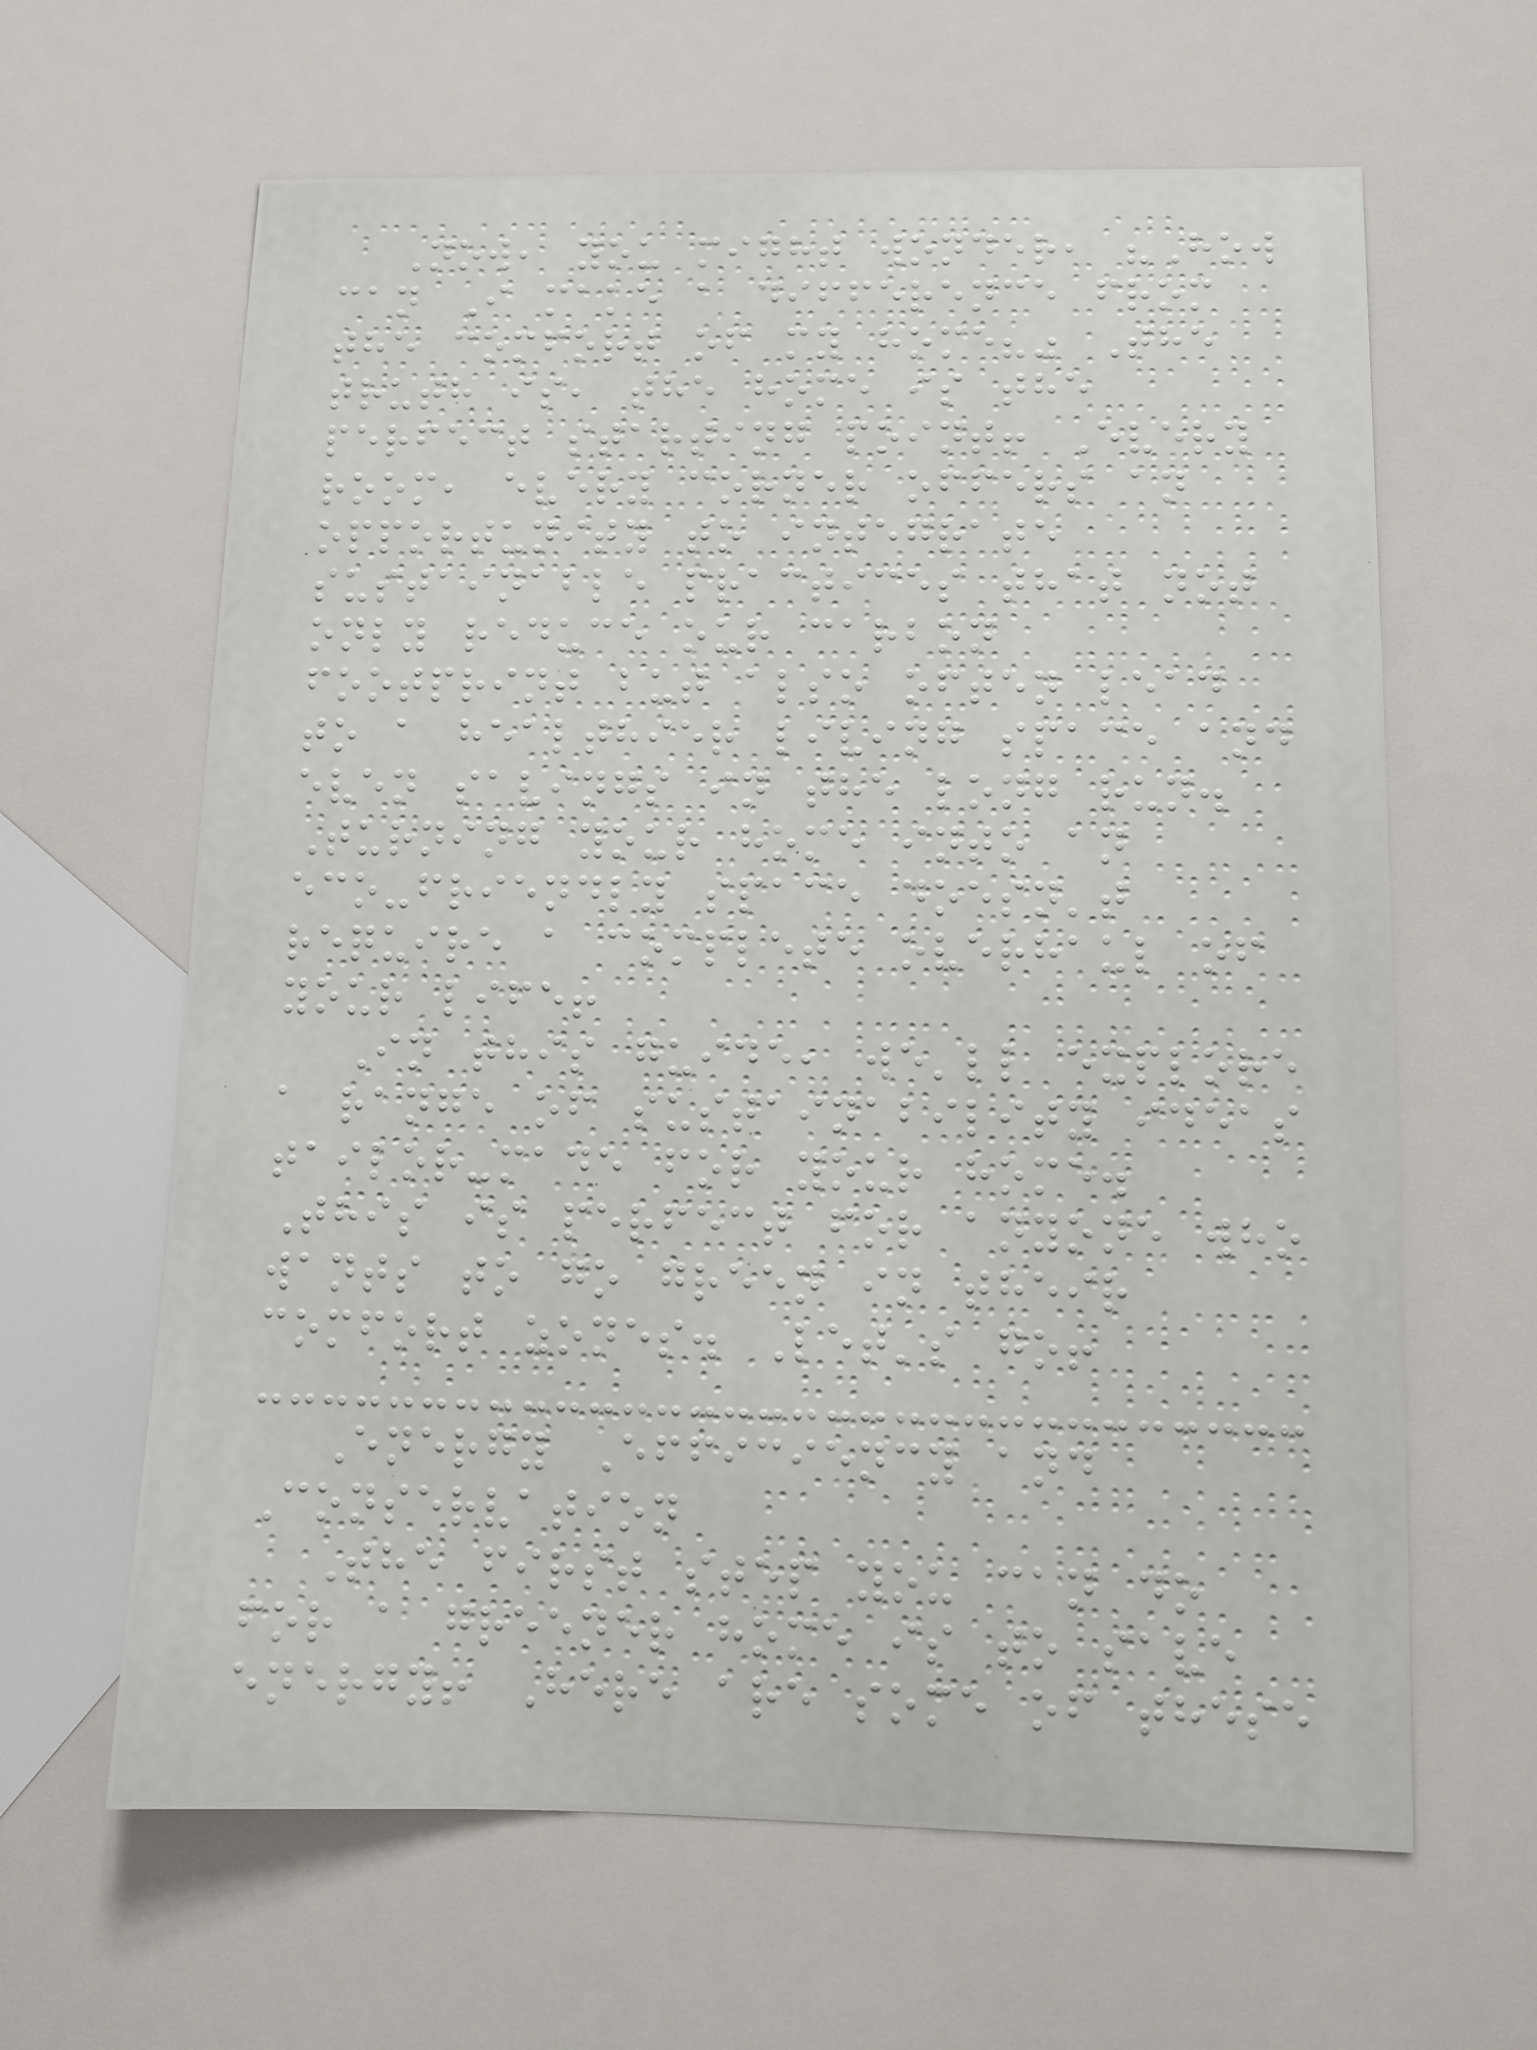Now, you might wonder, "How
can I make a difference from
the comfort of my home?" The
truth is, the home is the
perfect starting point! Every
room, every corner offers an
opportunity to integrate
sustainable practices that not
only reduce our carbon
footprint but also often lead
to a healthier living space and
even savings in the long run.
Turning your home into an
eco-friendly space doesn't
require a complete overhaul of
your life!
In this guide, we'll explore
a range of sustainability ideas
tailor-made for your home.
This is perfect for anyone who
wants to go green in their
comfort zones. Let's go!
Energy Efficiency and
Conservation
The first step you can do
for a greener home is to save
energy! Here are some of these
